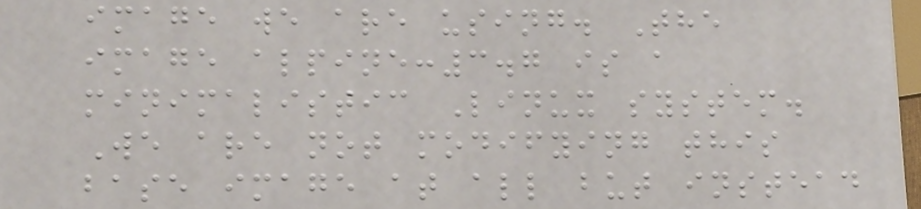image we are using. The
image alpine:3.7 is a
minimalistic Linux system.
We are not modifying this
base image at all but instead
